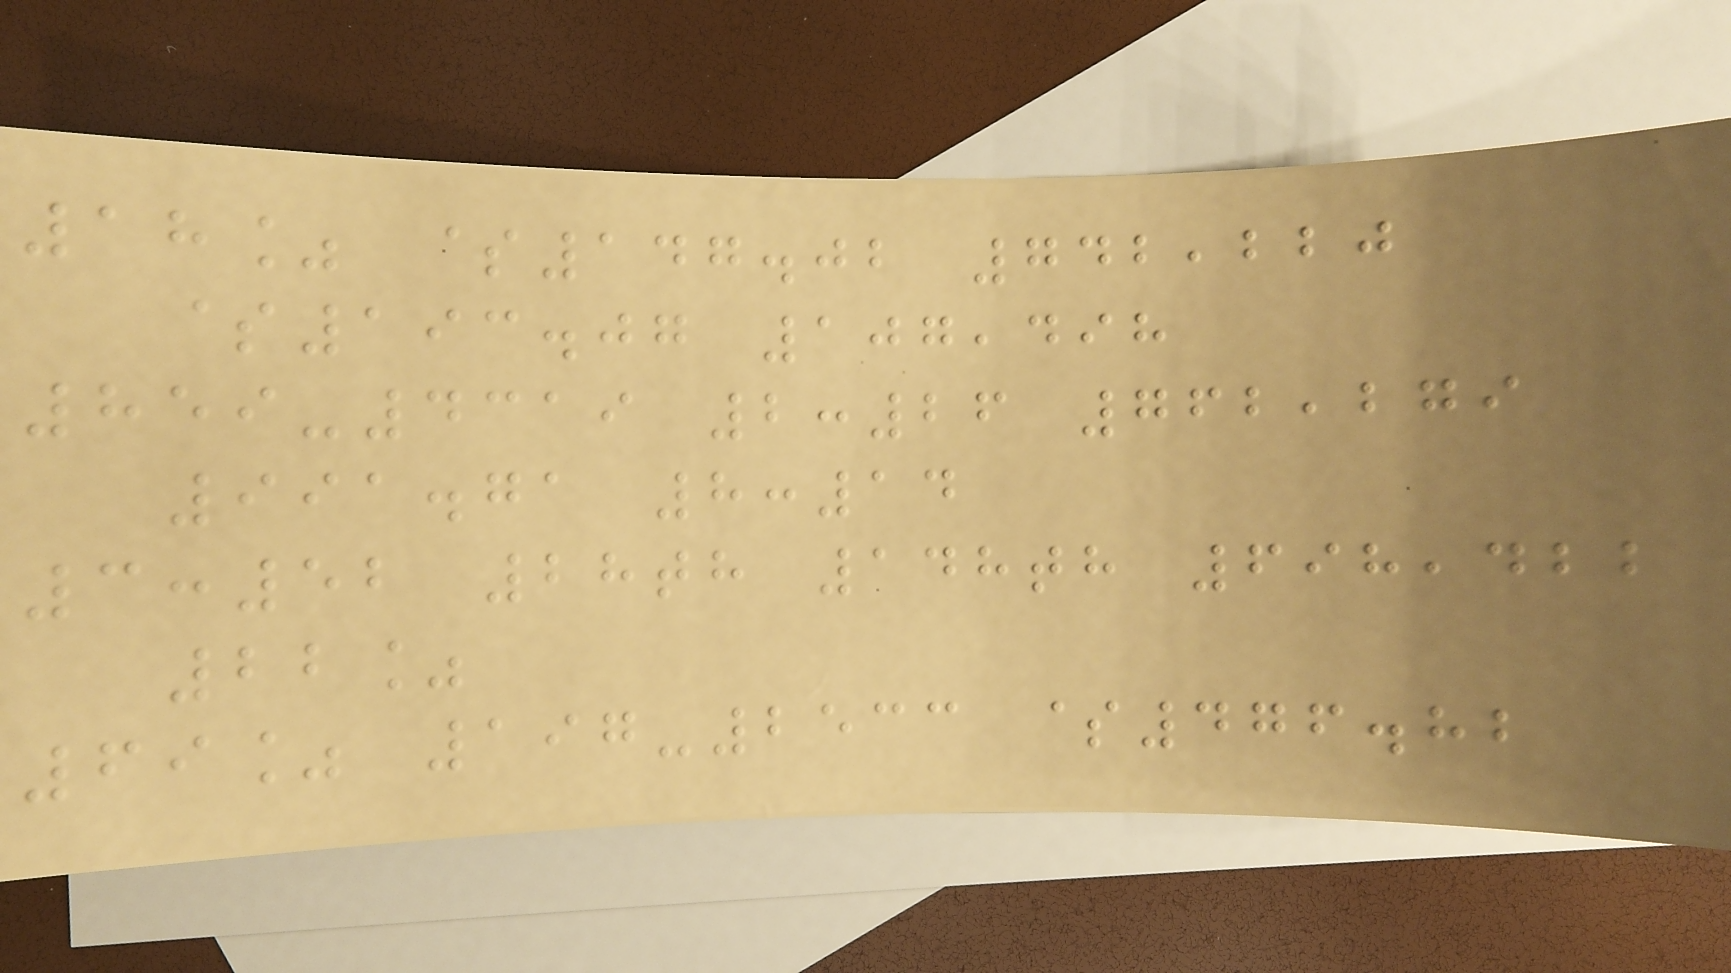18% $147.02 742,220
$193.07 107,498
859-4319 2:26 762,279
991.71 8:14
3:52 28th 148th 698,422
22%
69% 197-2533 $476.82
